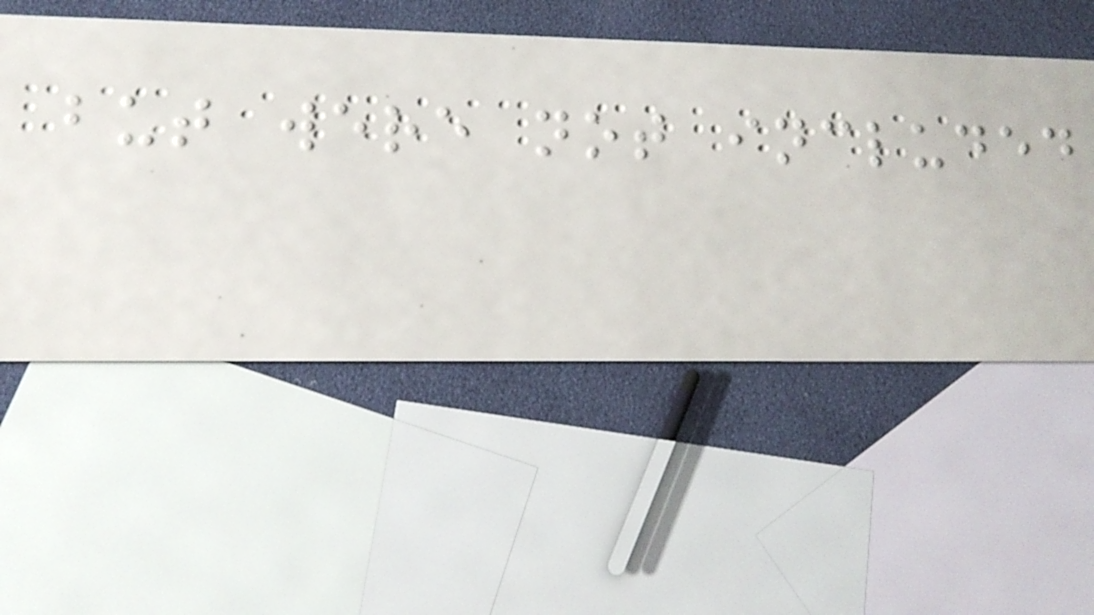but were not included
